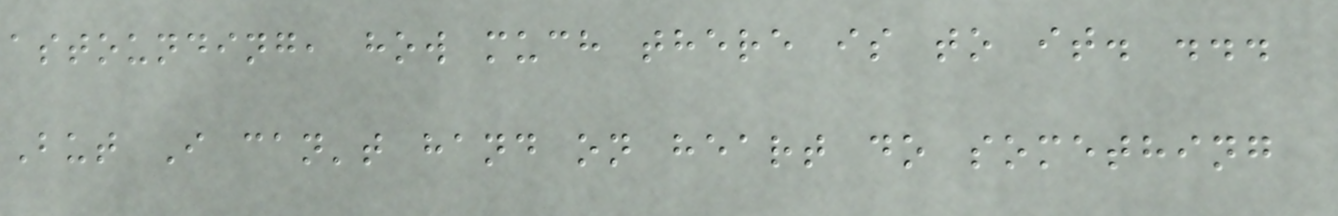astounding, how much there is to it. ...
But I can't hand on heart do something
